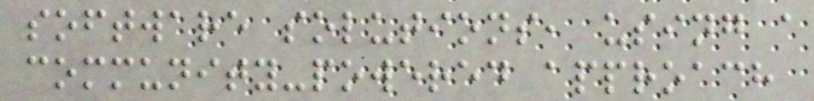software solutions, using a
community-powered approach
